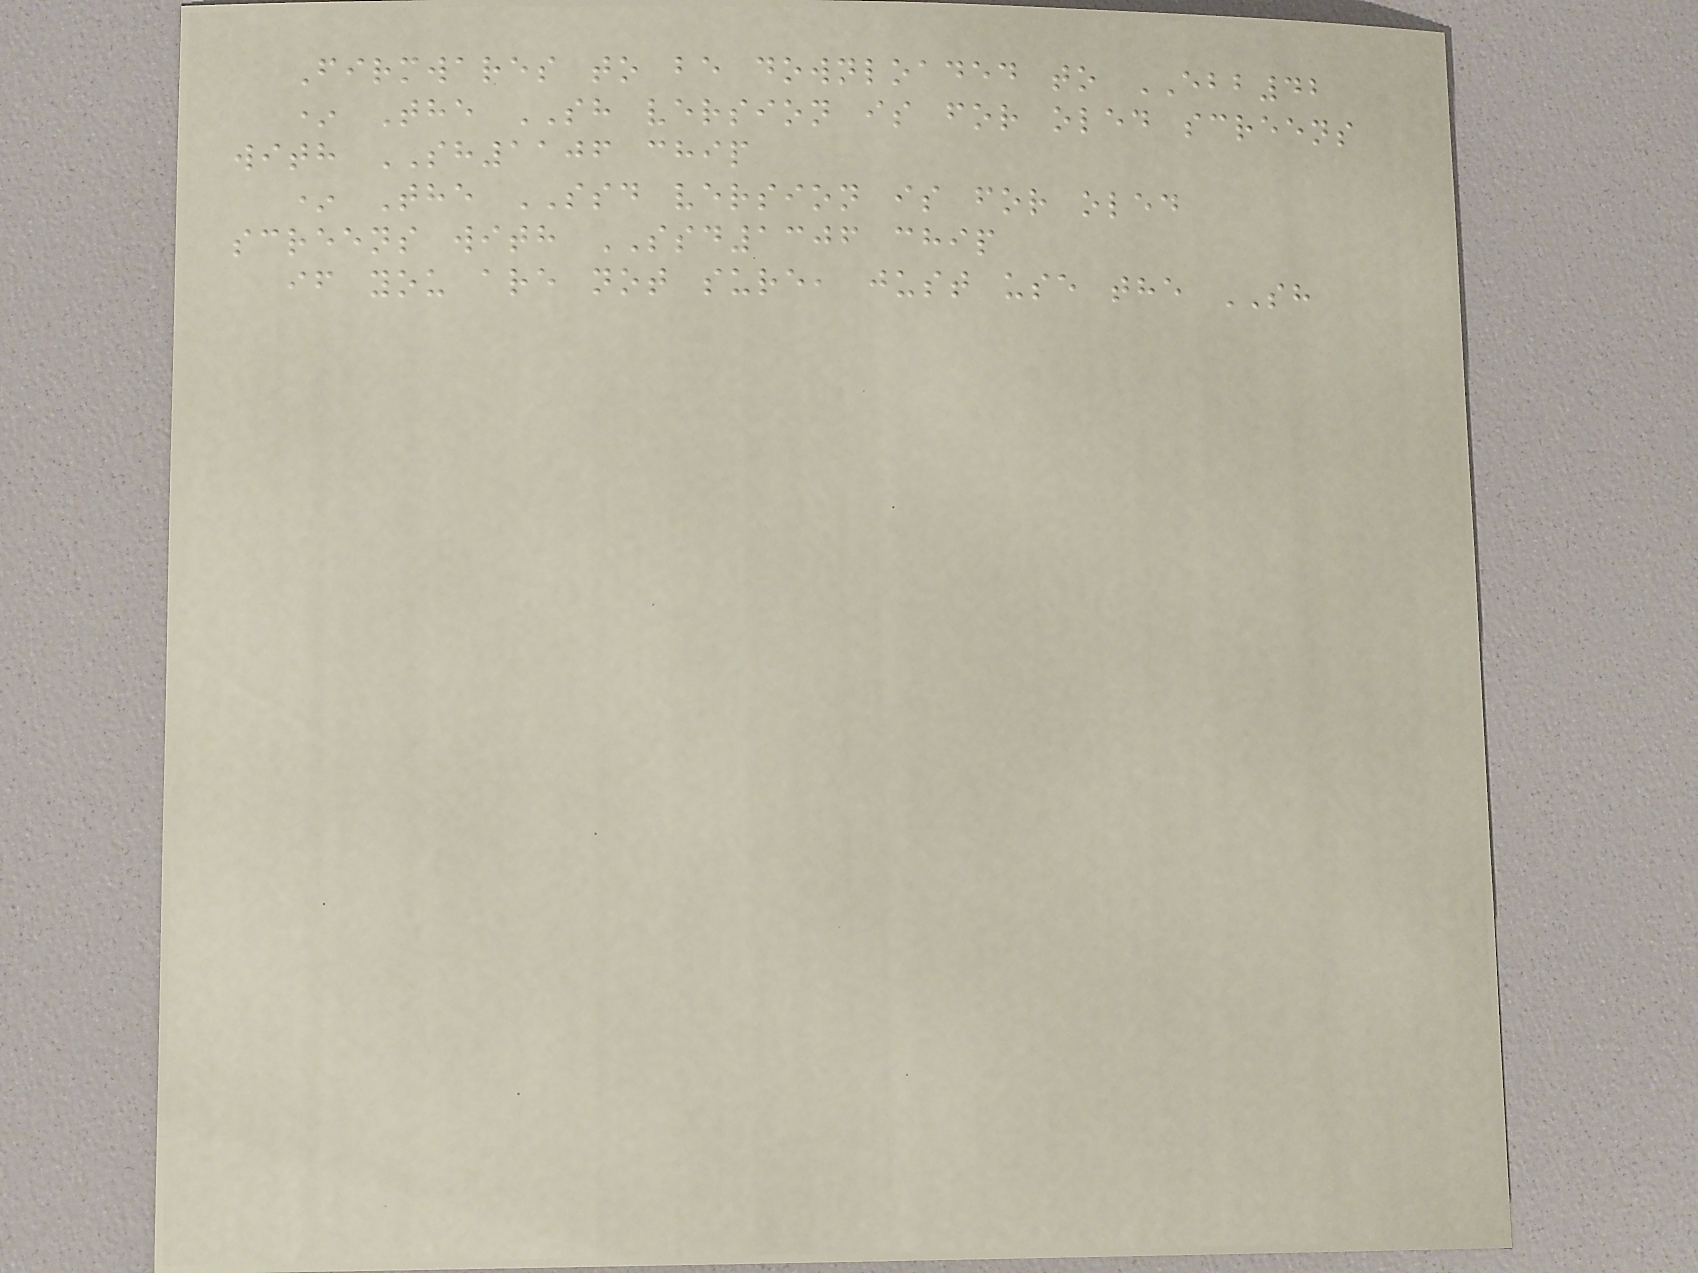Firmwares to be downloaded to EBB42
* The SH version is for oled screens
with SH1106 chip
* The SSD version is for oled
screens with SSD1306 chip
if you are not sure, just use the SH
